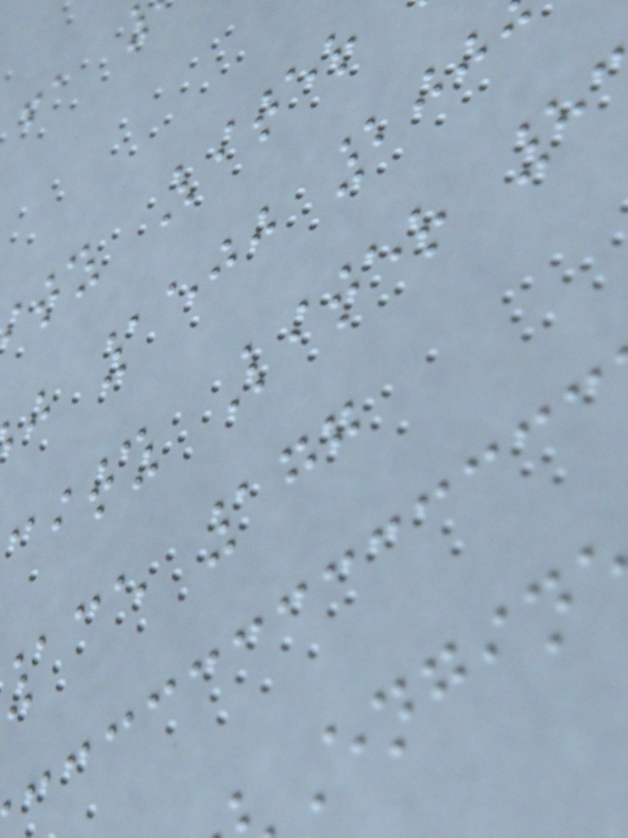ty Liter
j 1500 200
city Liter 8
ace 177
